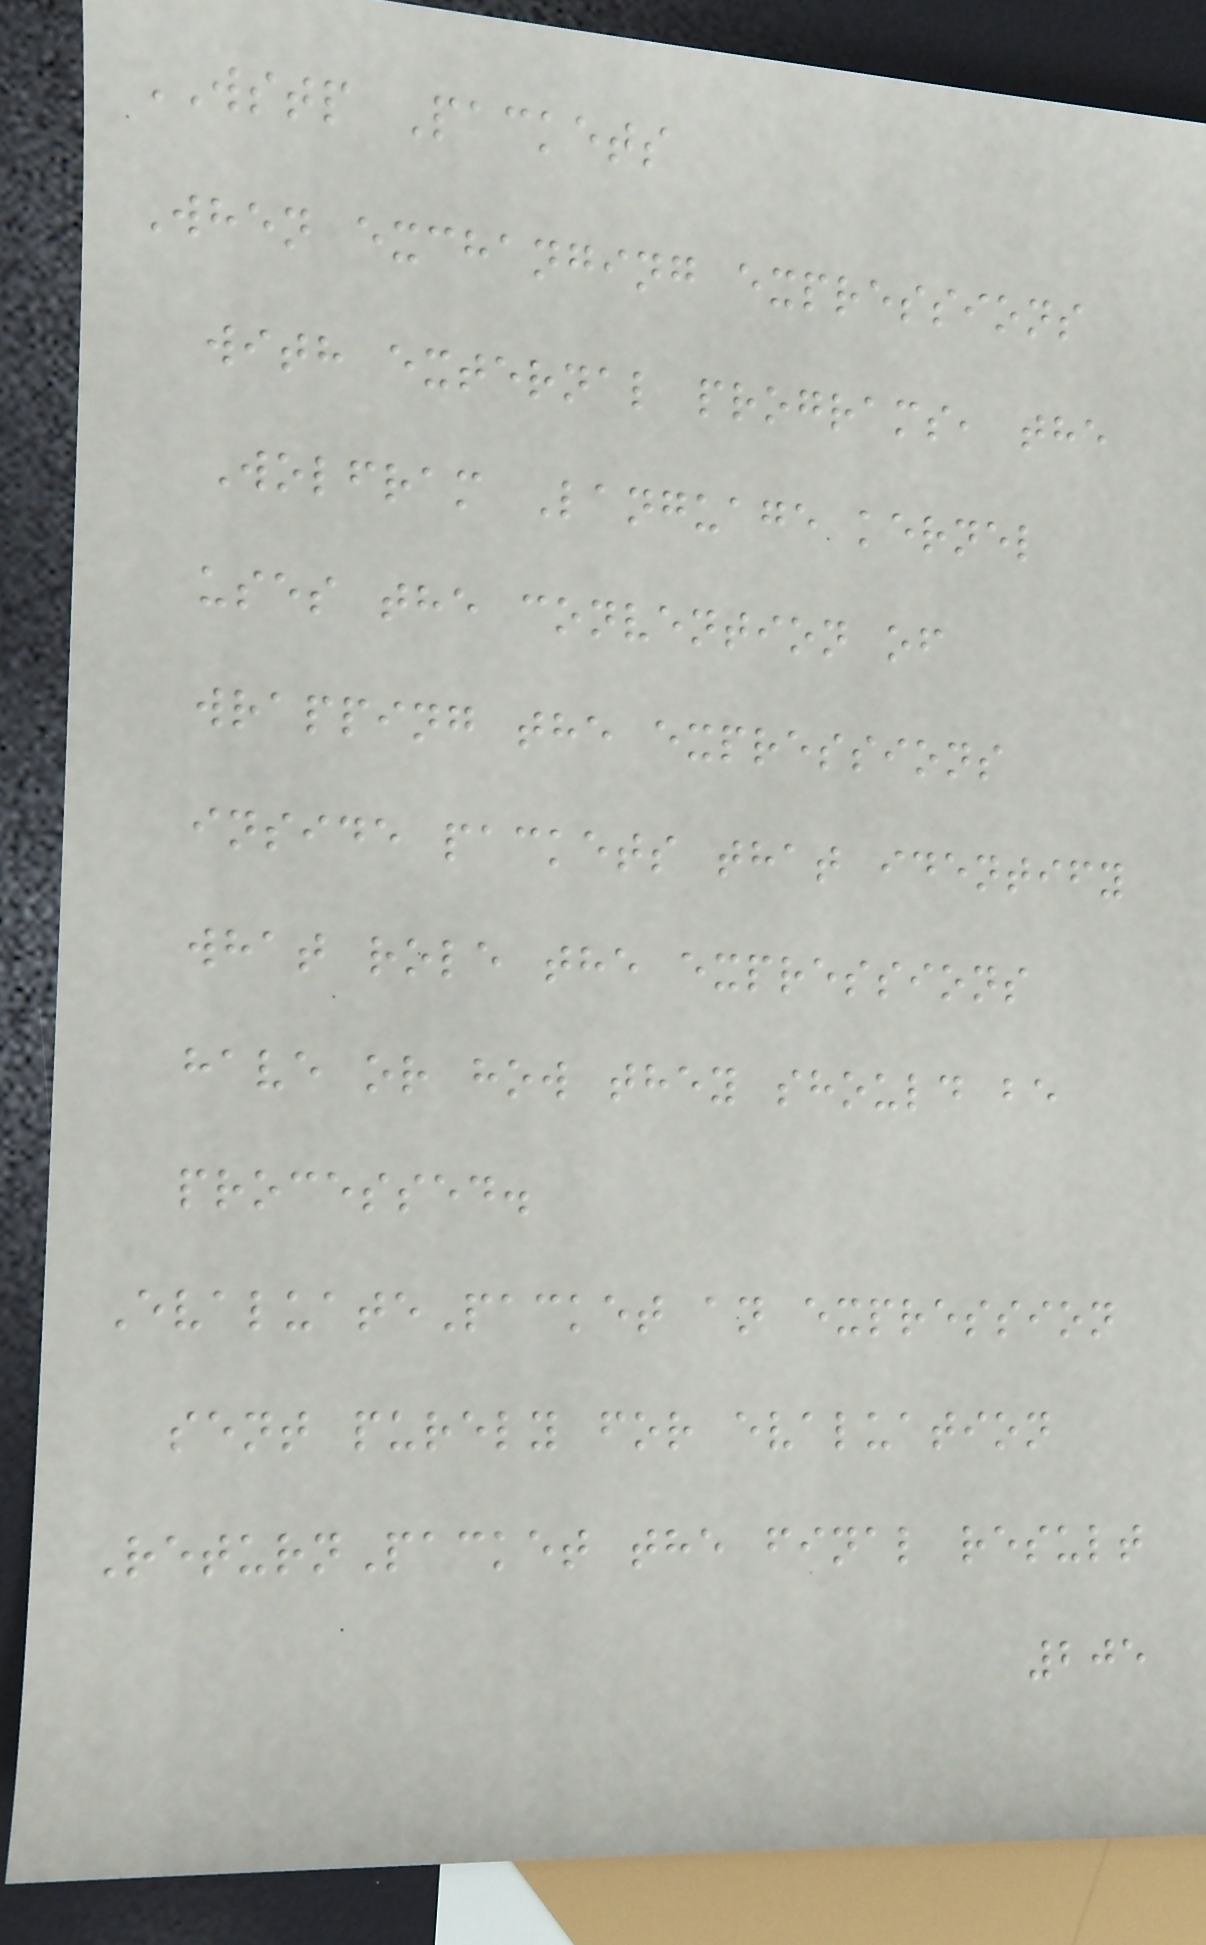WSTP Packets
When exchanging expressions
with external programs, the
Wolfram Language kernel
uses the convention of
wrapping the expressions
inside packets that identify
what role the expressions
have or how they should be
processed.
EvaluatePacket an expression
sent purely for evaluation
ReturnPacket the final result
205
